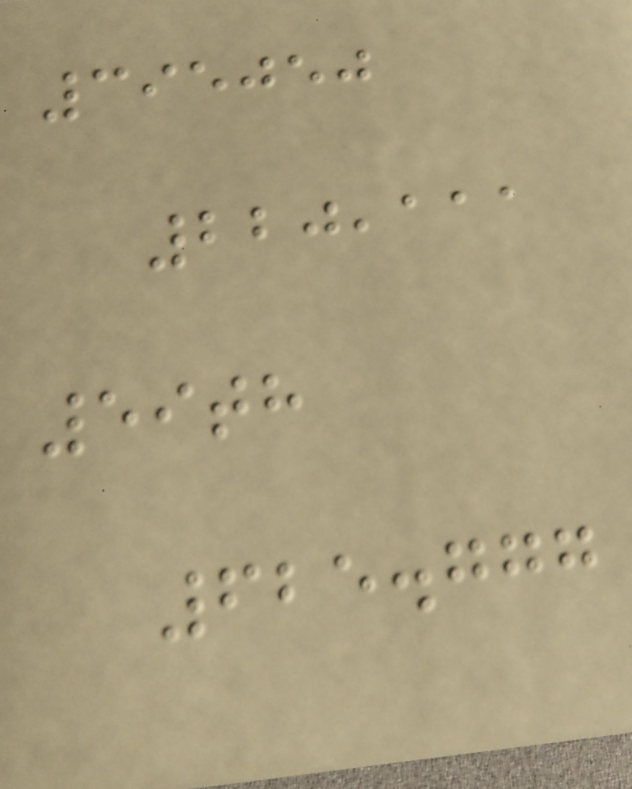395050
220,111
59th
625.777
